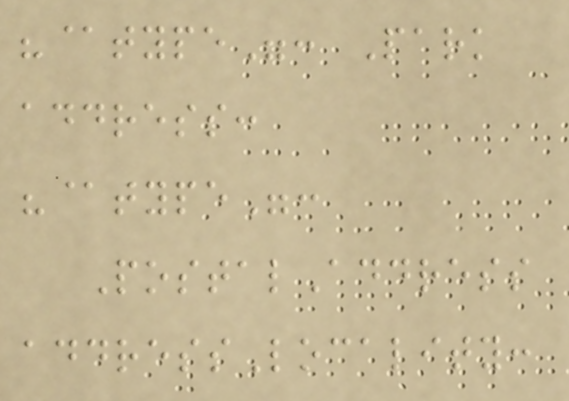"@type": Park
address:
"@type":
PostalAddress
addressLocality:
